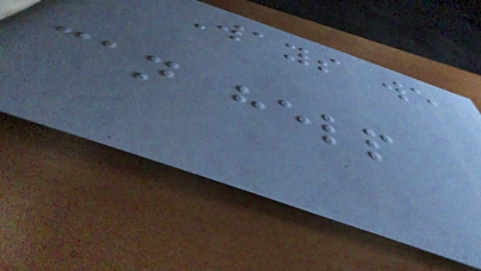Ways we
can help
